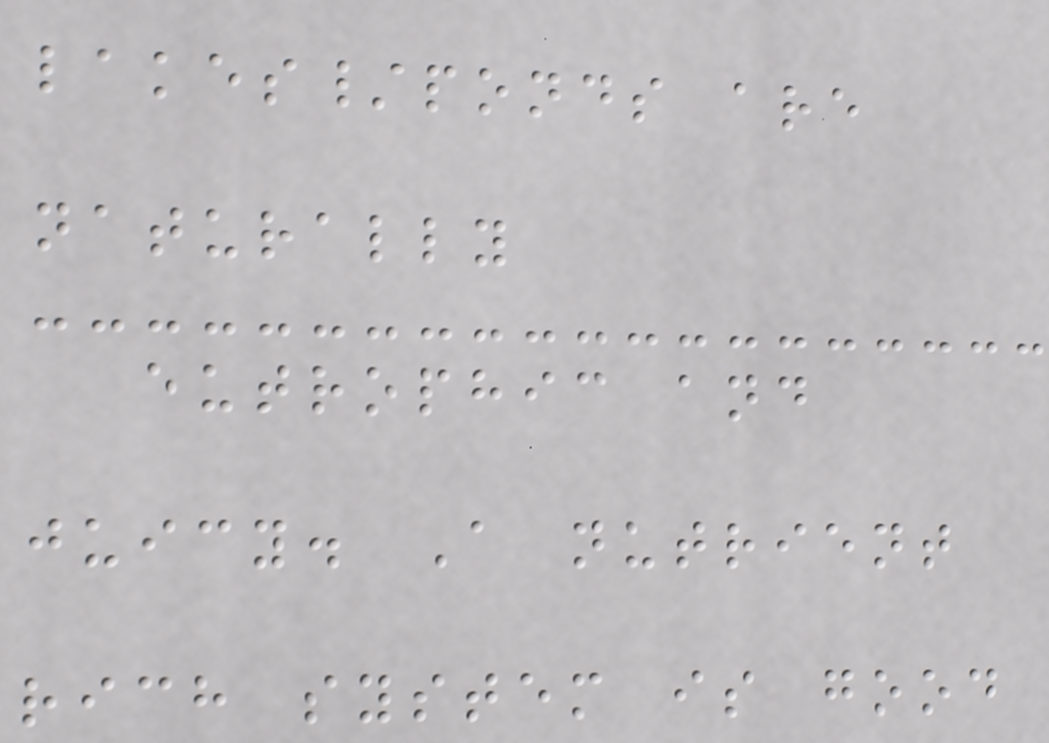lakes/ponds are
naturally
eutrophic and
juicy. A nutrient
rich system is good
